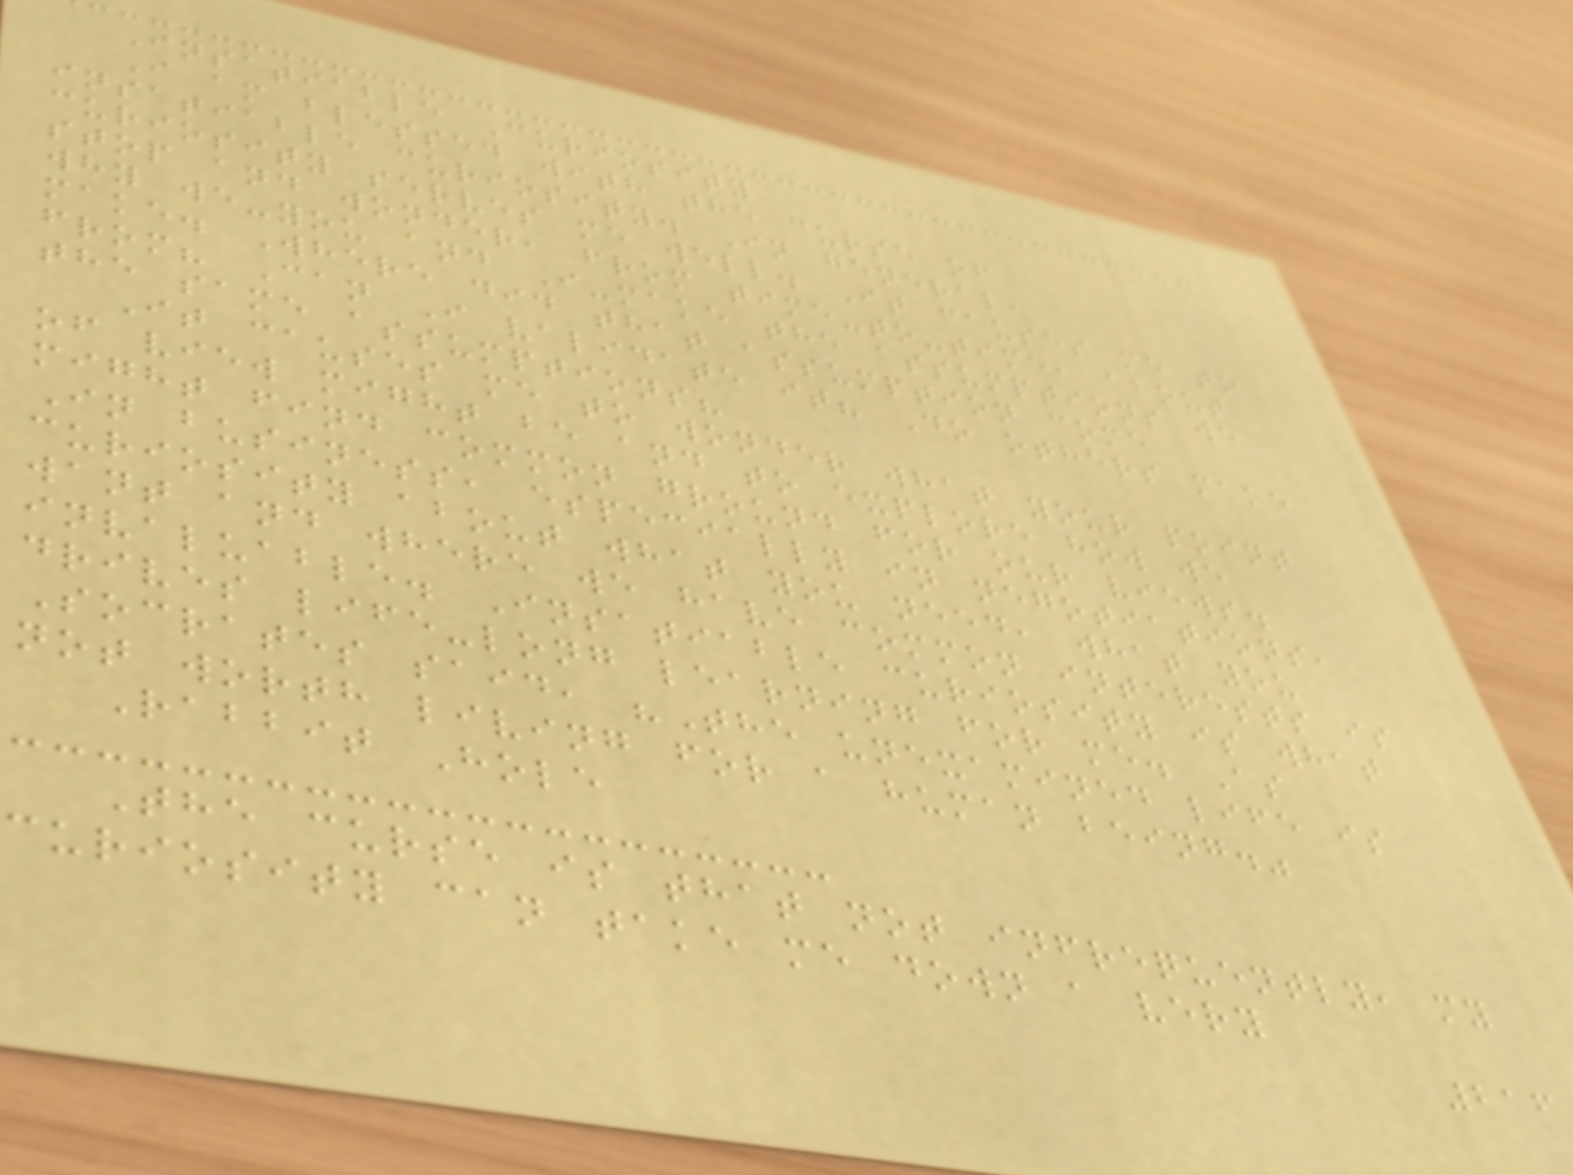Insatiable Curiosity
I am blessed with the curse of
insatiable curiosity. In general,
curiosity serves me well. It causes me to
stop and wonder, from time-to-time, about
why we-you and I-make the assumptions we
make. Where did that assumption come
from? Can I validate it? Do others make
the same assumptions?
It causes me to wonder what your point
of view might be and to explore how we
might find common ground for our views.
In business, especially in negotiations,
curiosity about what you need, what you
want and where we have common interests is
invaluable. Insatiable curiosity is what
drives life-long learning for me. As
Socrates said, "The unexamined life is
not worth living for a human being."
Rabbit Hole
The curse is that not infrequently, my
curiosity can take me down a very
216
